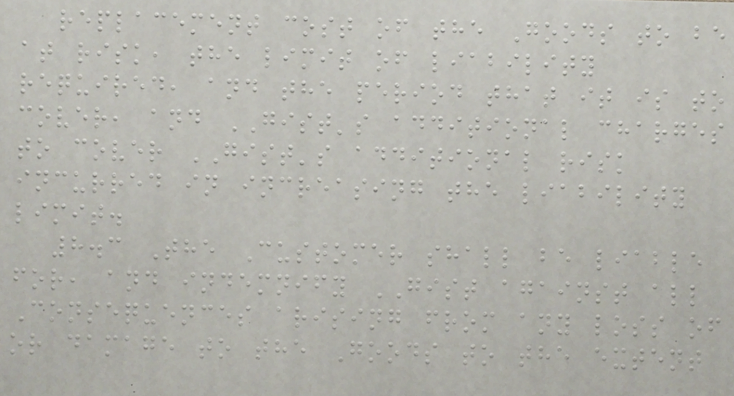replacement cost of the Goods to be
at risk, the limit of liability
required, and the period that it is to
cover, and GIST's additional charges
to cover GIST's additional risk
incurred in increasing the liability
limit.
8.3 The Customer shall be liable
for, and indemnify GIST against all
Consequences arising from any loss of
or damage to the Goods to the extent
